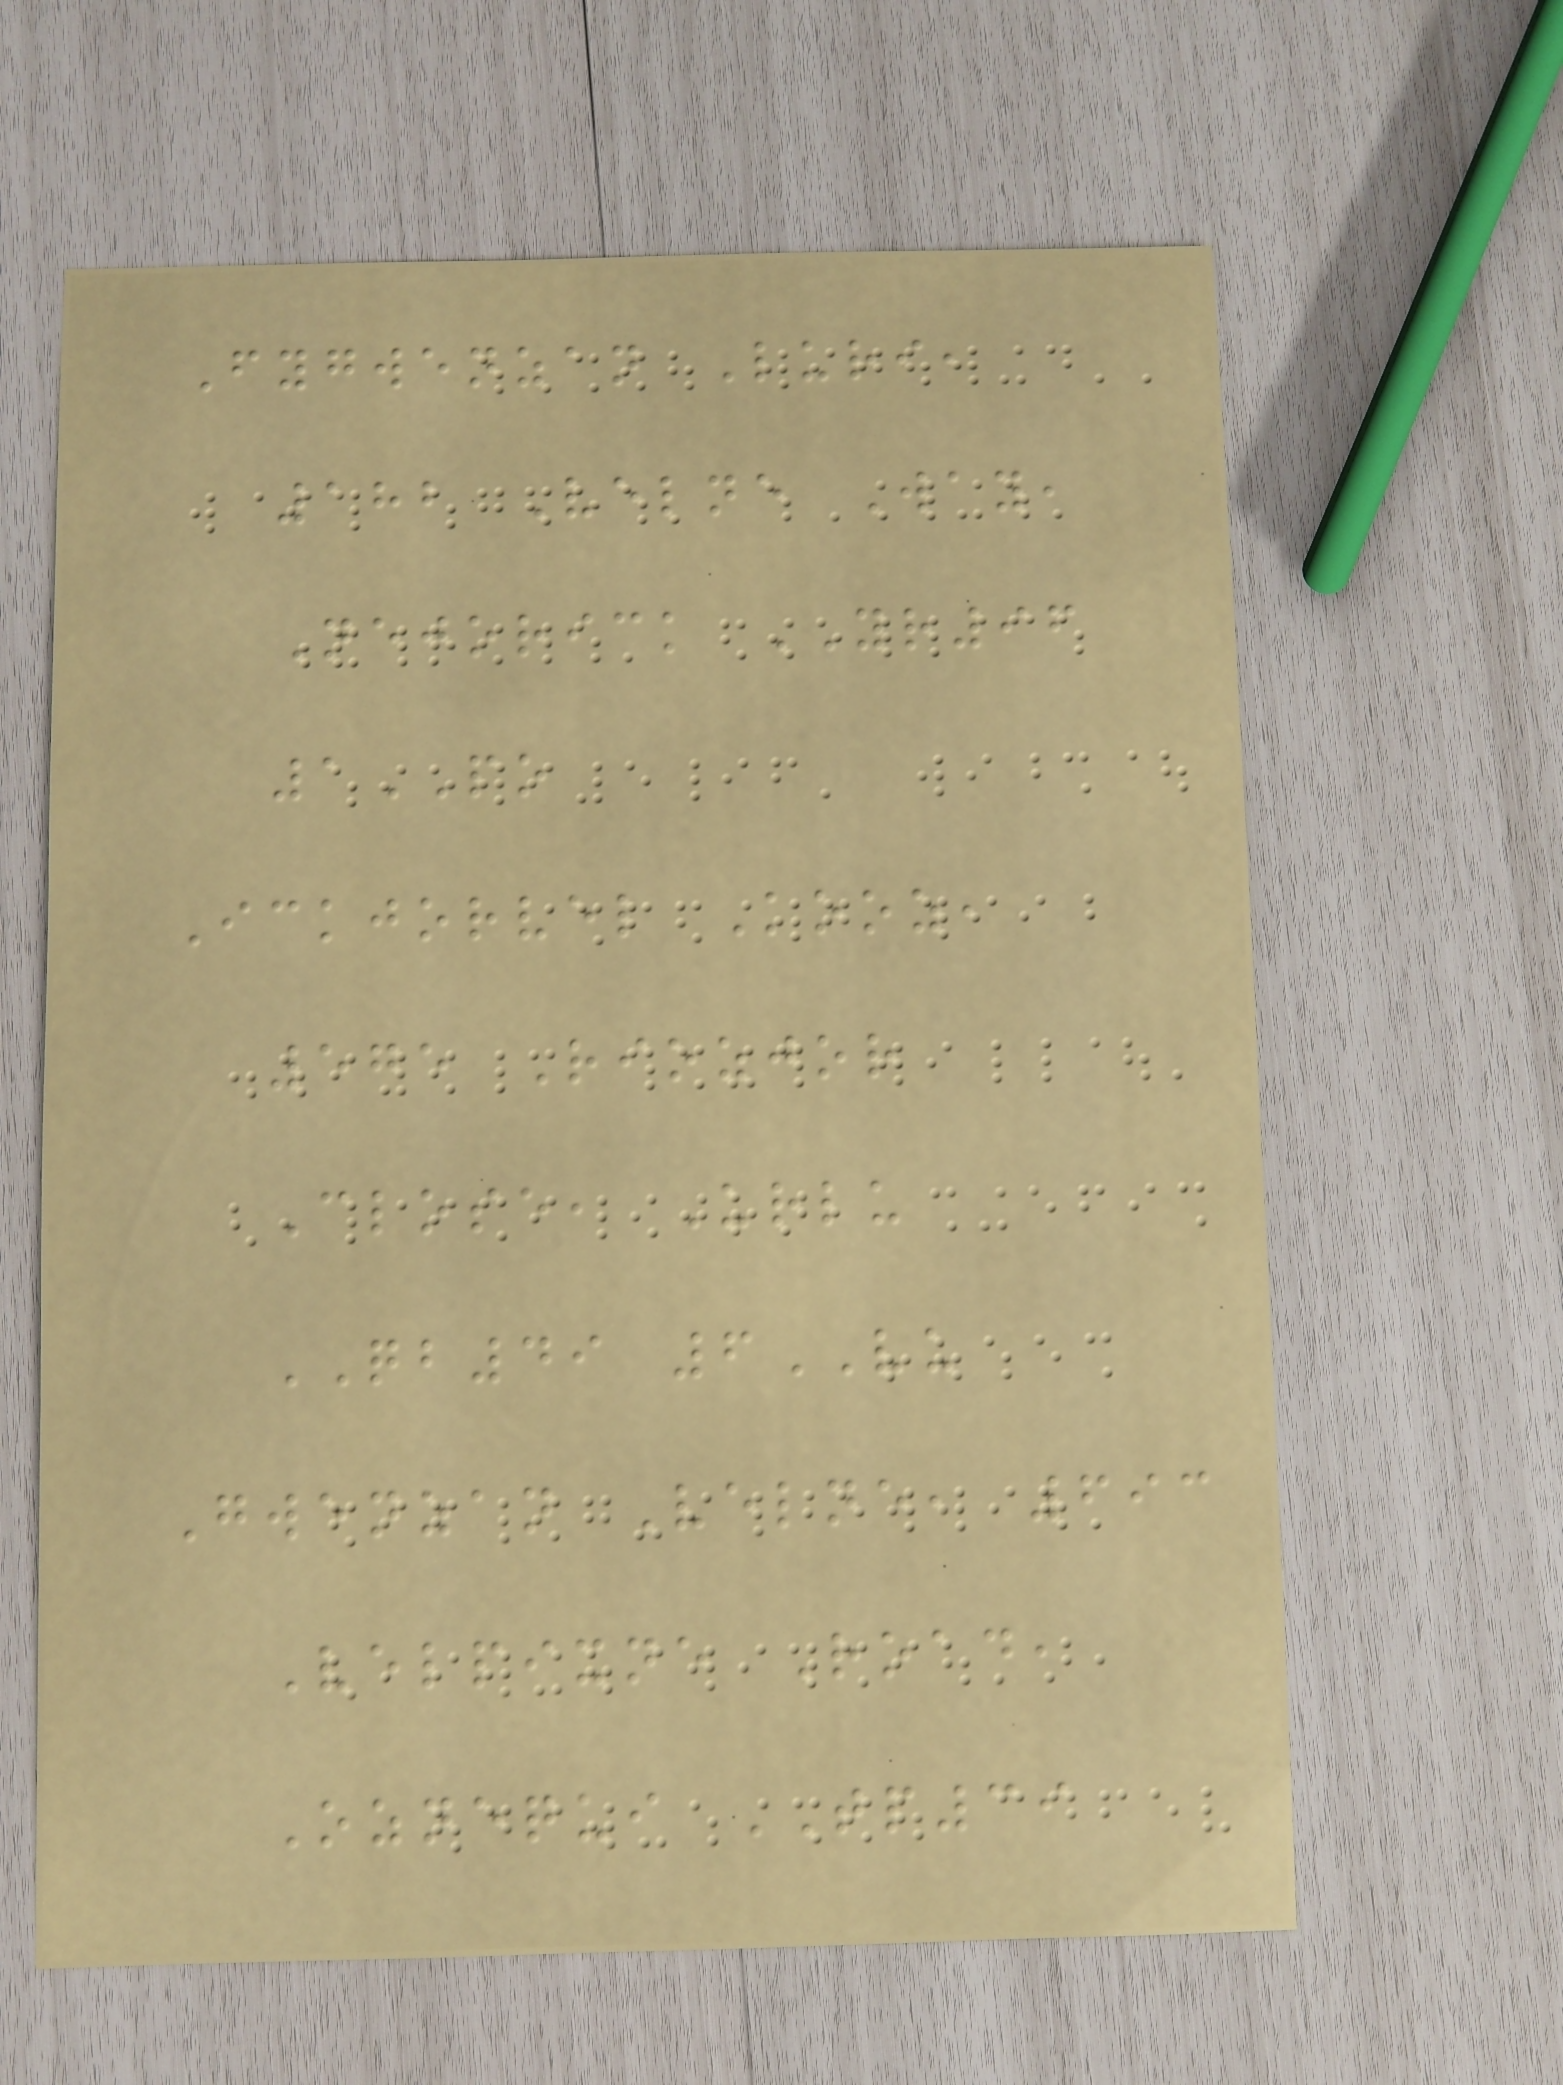Fygwenzan Luri,
182 Velne Way,
Nejorick YR96
1PO
Ickjorvel Kooz,
575 Riozjor
Close, Urlu
QB49 6VU
Gwenzan Velne, 693
Velpixne Road,
Oznequi TP39
